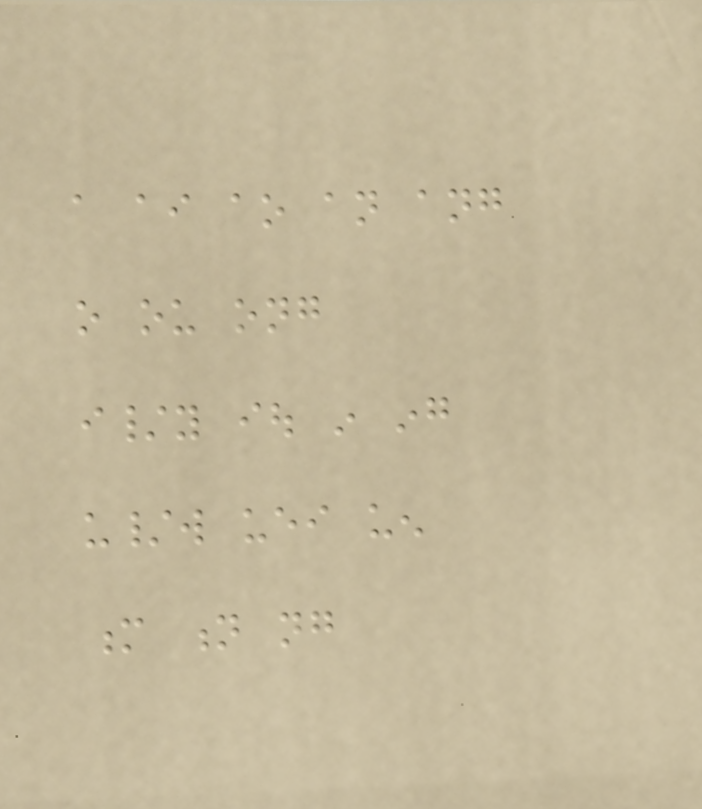a ai ao an ang
o ou ong
i/y iou in ing
u/w uei uen
m n ng
